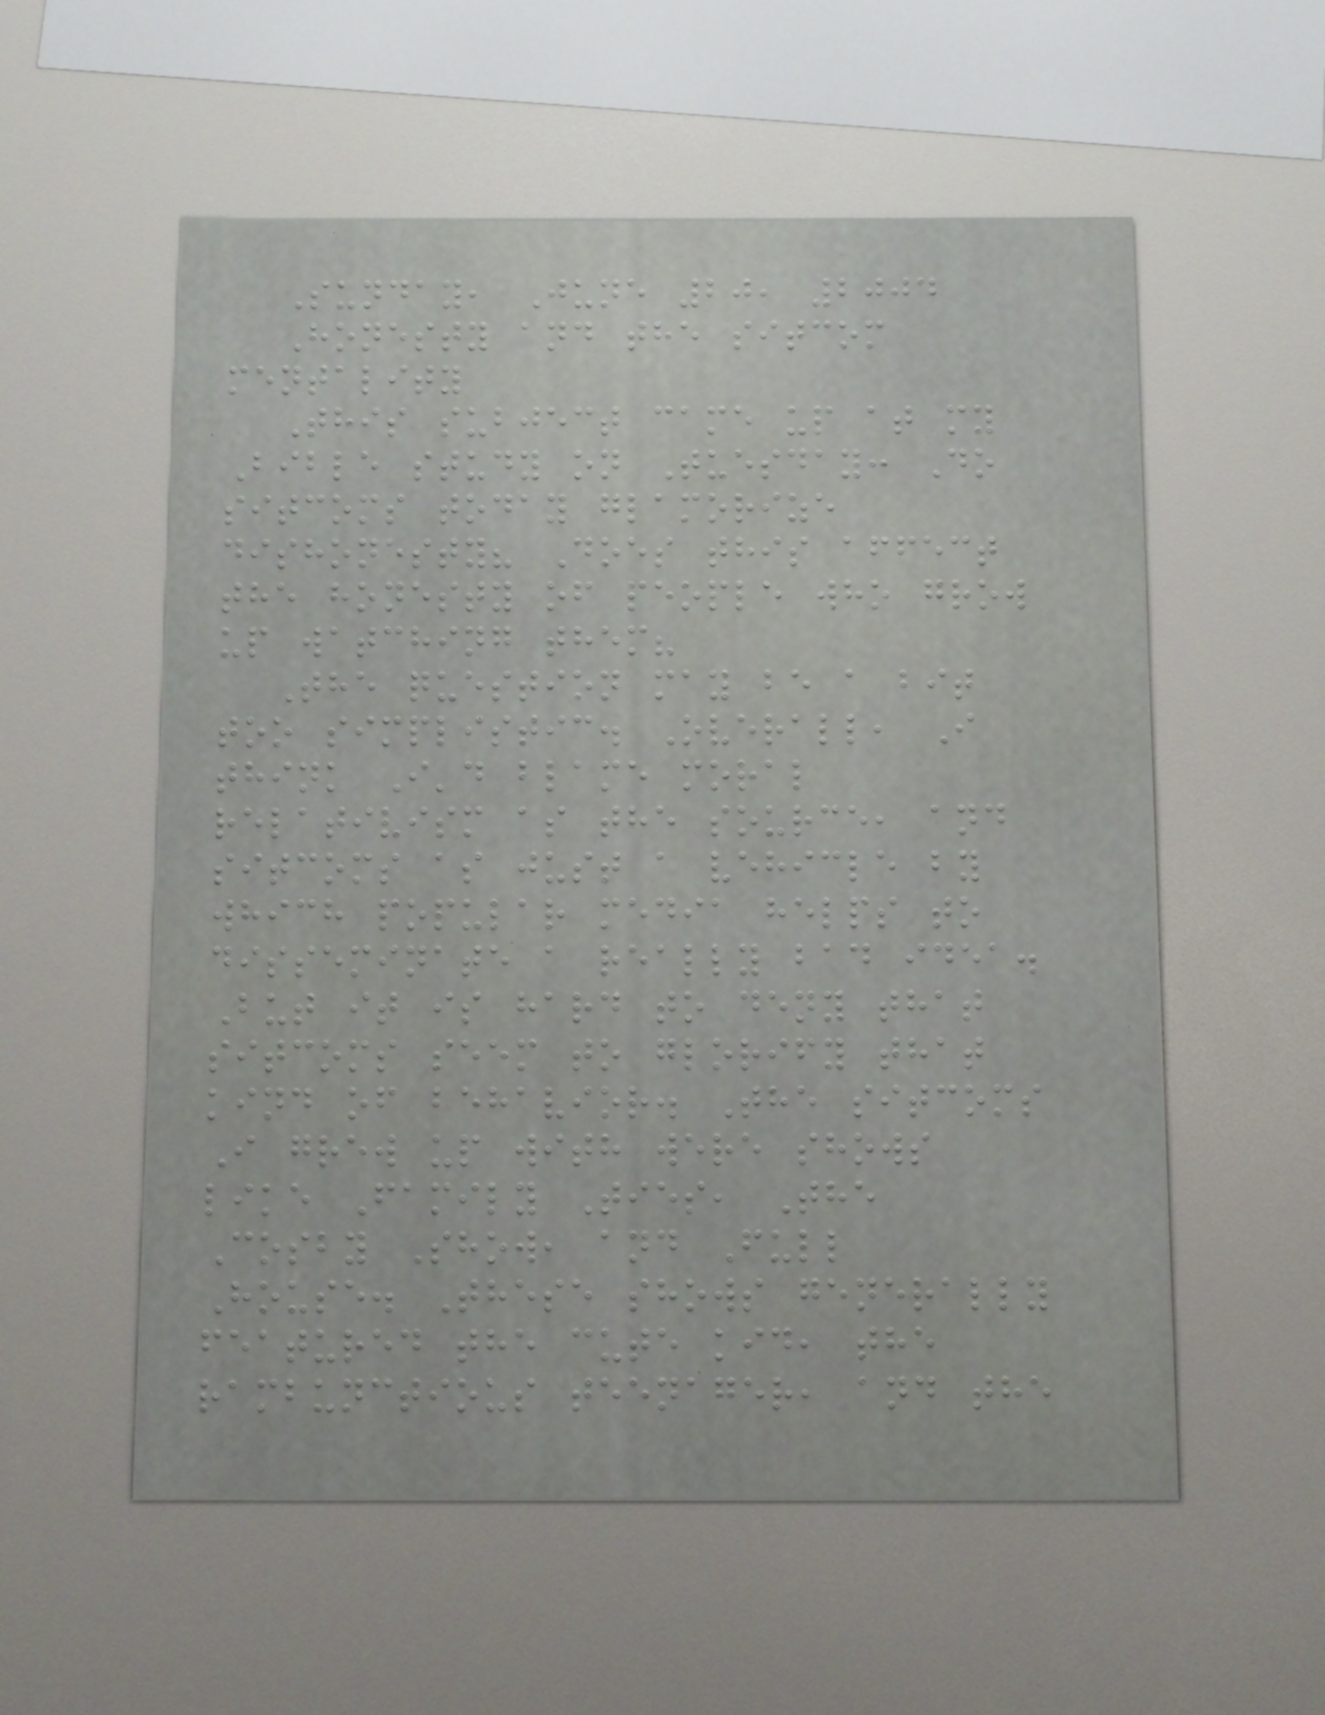Sunday, June 20, 2004
Honesty and the sitcom
mentality
This subject came up at my
Bible study on Tuesday: Do
sitcoms today glamorize
dishonesty? Does this affect
the honesty of people who grow
up watching them?
The question may be a bit
too simplistic. Overall, I
think I'd blame moral
relativism as the source, and
sitcoms as just a vehicle by
which popular media helps to
disseminate a really bad idea.
But it is hard to deny that
sitcoms seem to glorify that
kind of behavior. The sitcoms
I grew up with were shows
like Family Ties, The
Cosby Show, and Full
House. These shows generally
featured the cute kid, the
rambunctious teenager, and the
